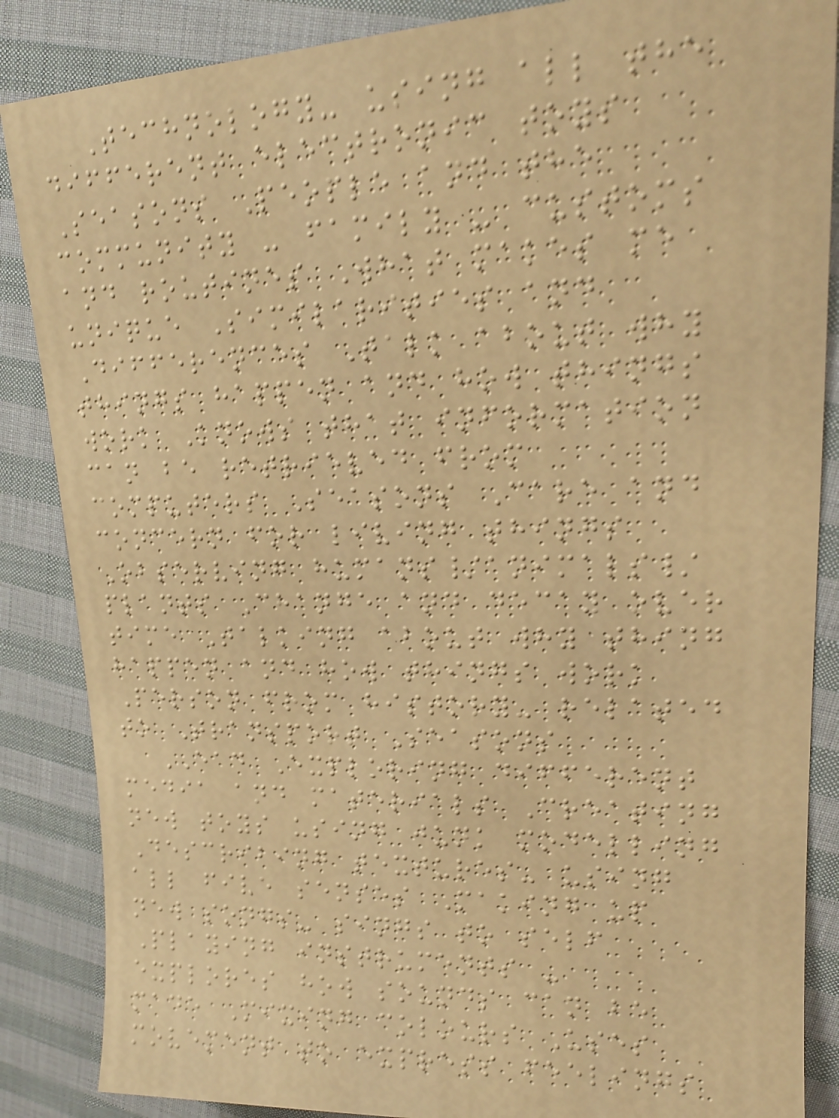Technology- using all the
different electronic toys
Seasons People and the
community - family - customs
and routines What makes me
unique Similarities and
Differences Talk about why
things happen and how things
work Knows that information
can be retrieved from
computers Seasons Care and
concern for living things
Observing humans/animals/
plants Change and decay over
time Talking about why thing
happen and how things work
Person from history- related
to Transport Seasons
EAD Exploring different
media and materials Creating
new toys using junk modelling
Describing textures- using
all five senses Making up
new songs- sings to self
Playing instruments -
explores how sounds can be
made Mixing colours Uses
movement to express feelings
